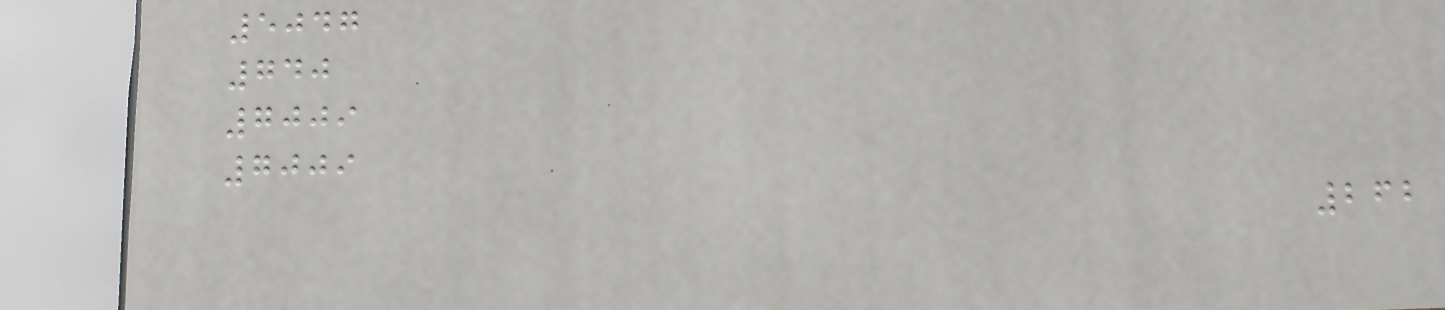5047
740
7009
7009
262
